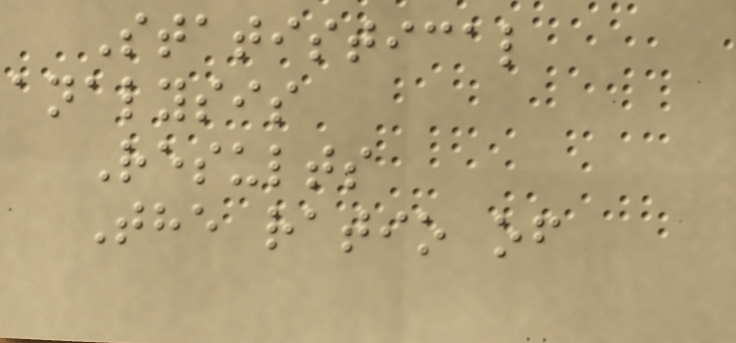Statistical
analysis
Results
The ratio of
